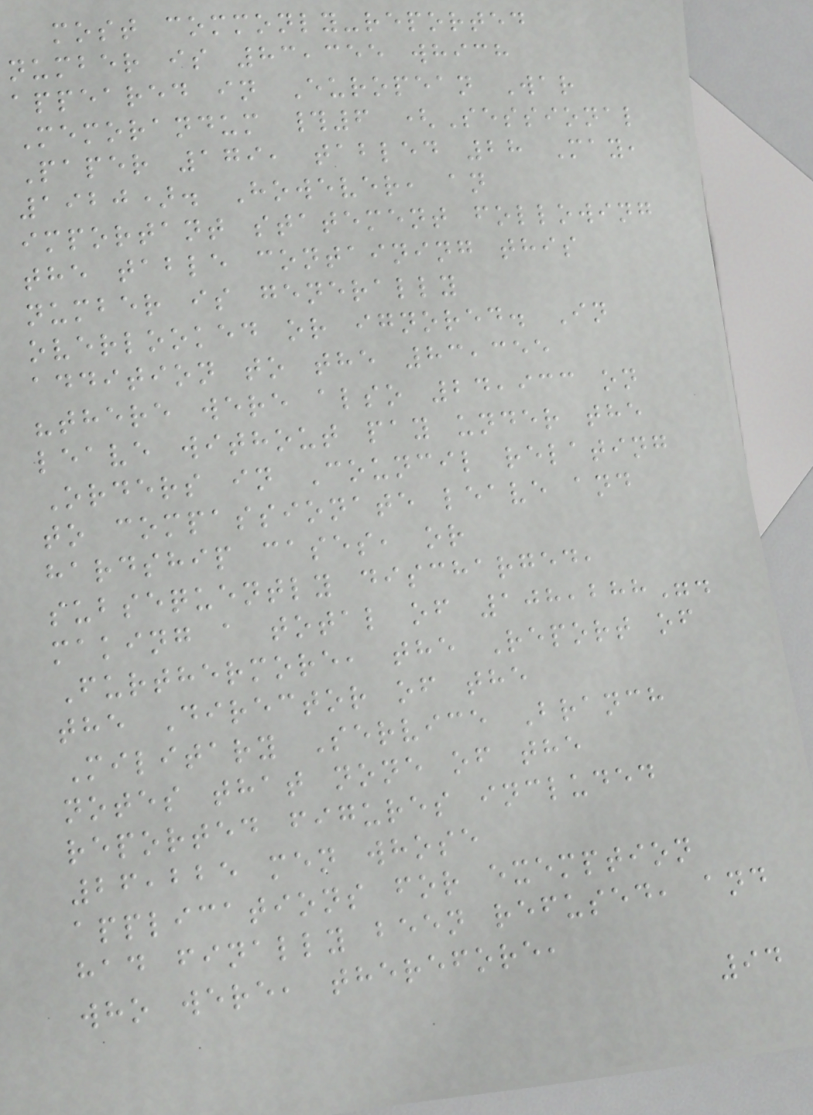most commonly-reported
number is 83,355 which
appeared in European War
Memorandum #6 (Sessional
Paper 179, tabled 28 May,
1920). However, an
important statement following
the table containing this
number is generally
overlooked or ignored. In
addition to the 83,355
"there were also 24,933 on
leave without pay under the
Orders in Council relating
to compassionate leave and
hardship cases, or
subsequently discharged,
making a total of 108,288".
Furthermore, the Report of
the Director of the
Military Service Branch
notes that none of the
reported figures included
26,225 men whose
applications for exemption
had finally been refused, and
who were, therefore,
94
